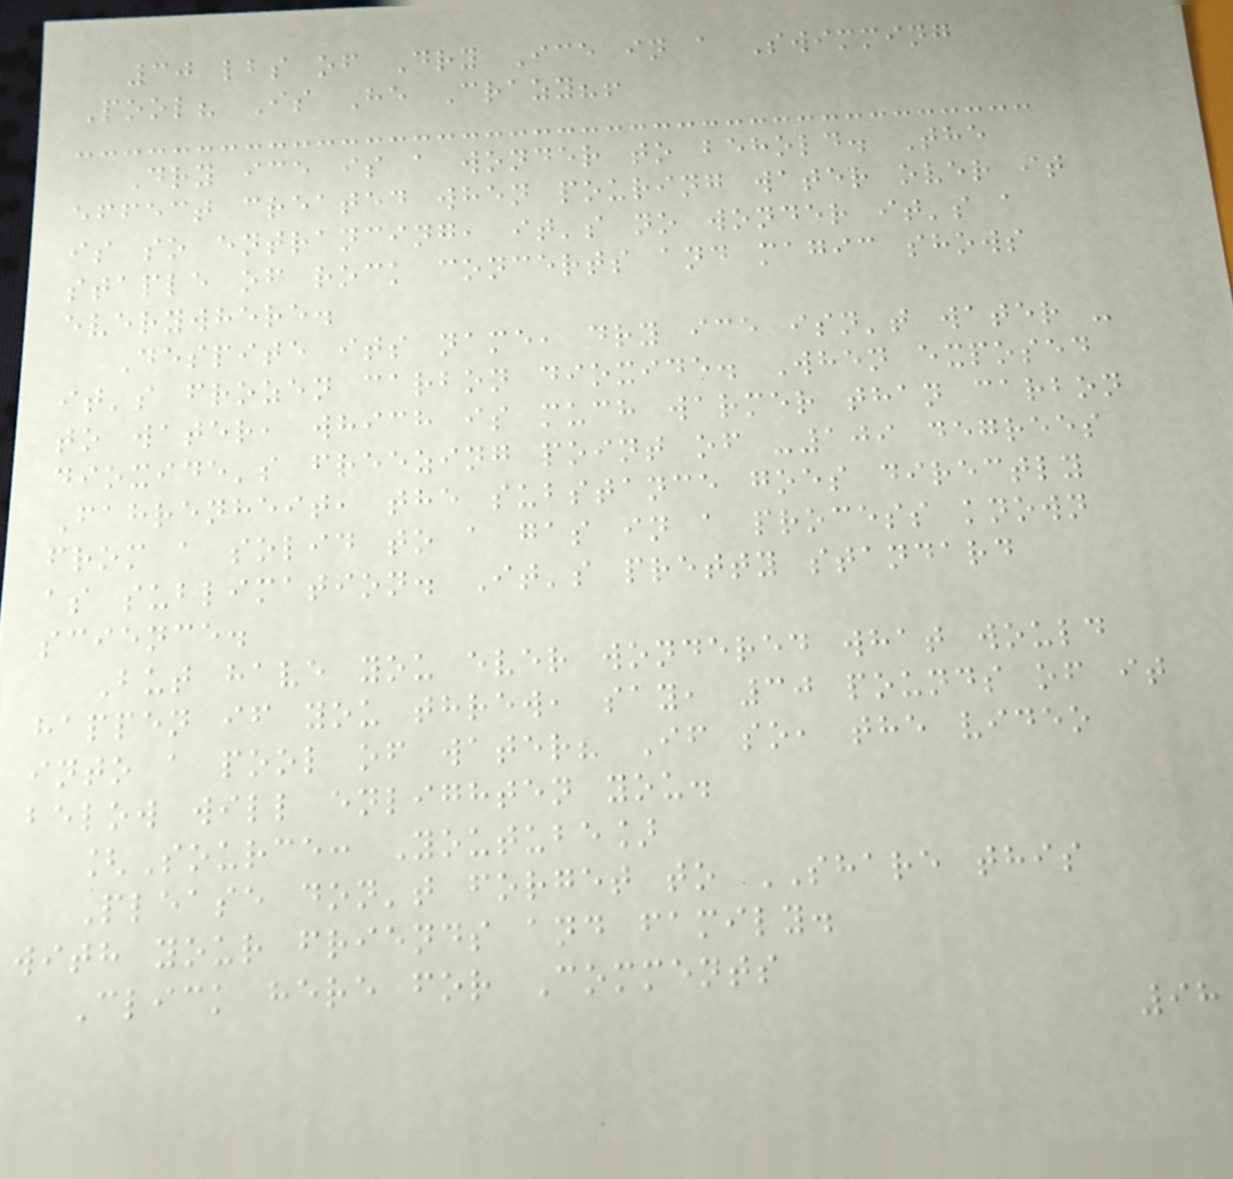30 lbs of Dry Ice in a Swimming
Pool? Is He Crazy?!
Dry ice is a wonder to behold. The
effect created when pouring water over it
is so entrancing, it's no wonder it's a
staple of rock concerts and magic shows
everywhere.
Despite its name, dry ice isn't water -
it's frozen carbon dioxide. When exposed
to water, which is much warmer than carbon
dioxide's freezing point of -109 degrees
Fahrenheit, the substance goes directly
from a solid to a gas in a process known
as sublimation. It's pretty standard
science.
But have you ever wondered what would
happen if you threw, say, 30 pounds of it
into a pool of water? If so, the video
below will enlighten you.
[Source: Youtube]
Please don't forget to SHARE this
with your friends and family.
Click here for Comments
98
